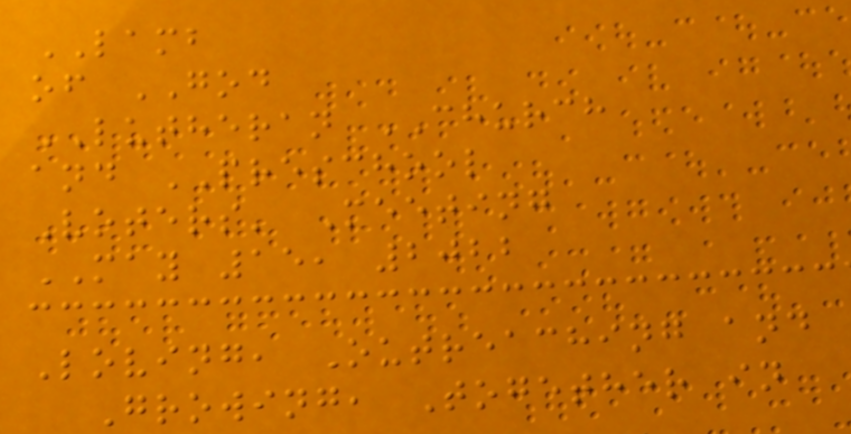LAMB
of GOD
LUTHERAN CHURCH
and PRESCHOOL
Voters' Meeting
MAY 15, 2022
Loving, Outreaching and
Growing, Together in
